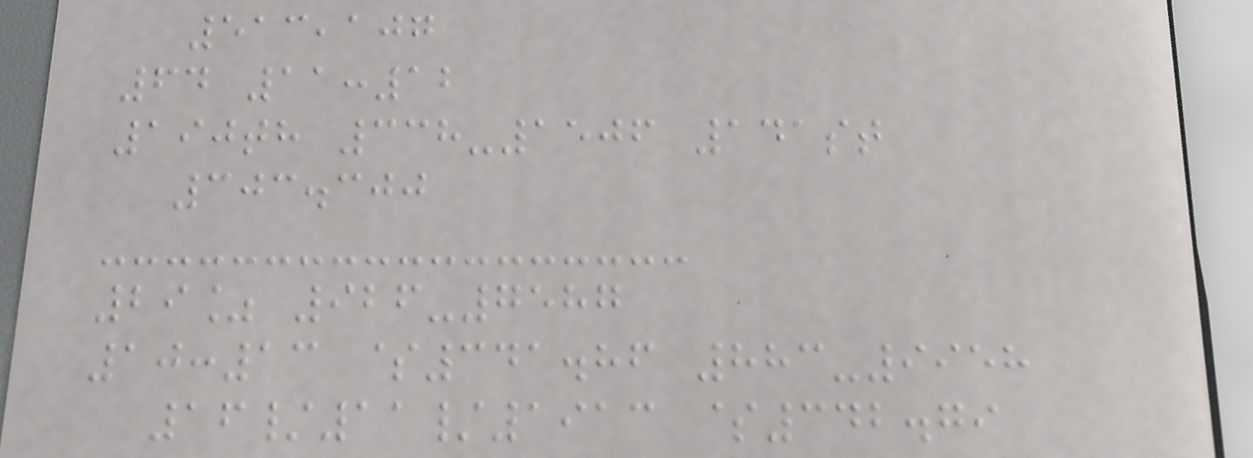513,107
64 11:12
190th 338-1506 141st
303.300
29% 926-7587
10:13 $341.86 883-9958
16/11/1913 $342.79
